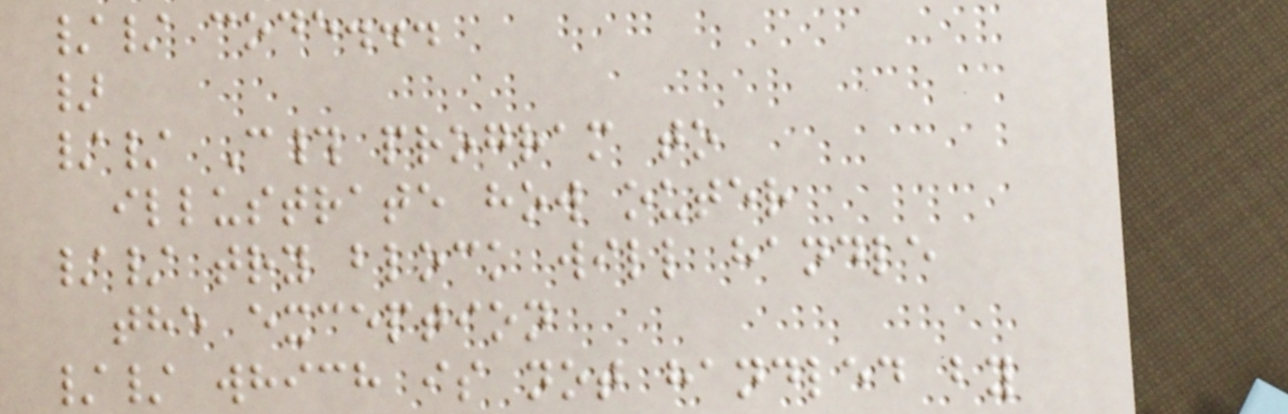// code...
}
// C# program to
illustrate how outer
// try block will handle
the exception
// which is not handled by
